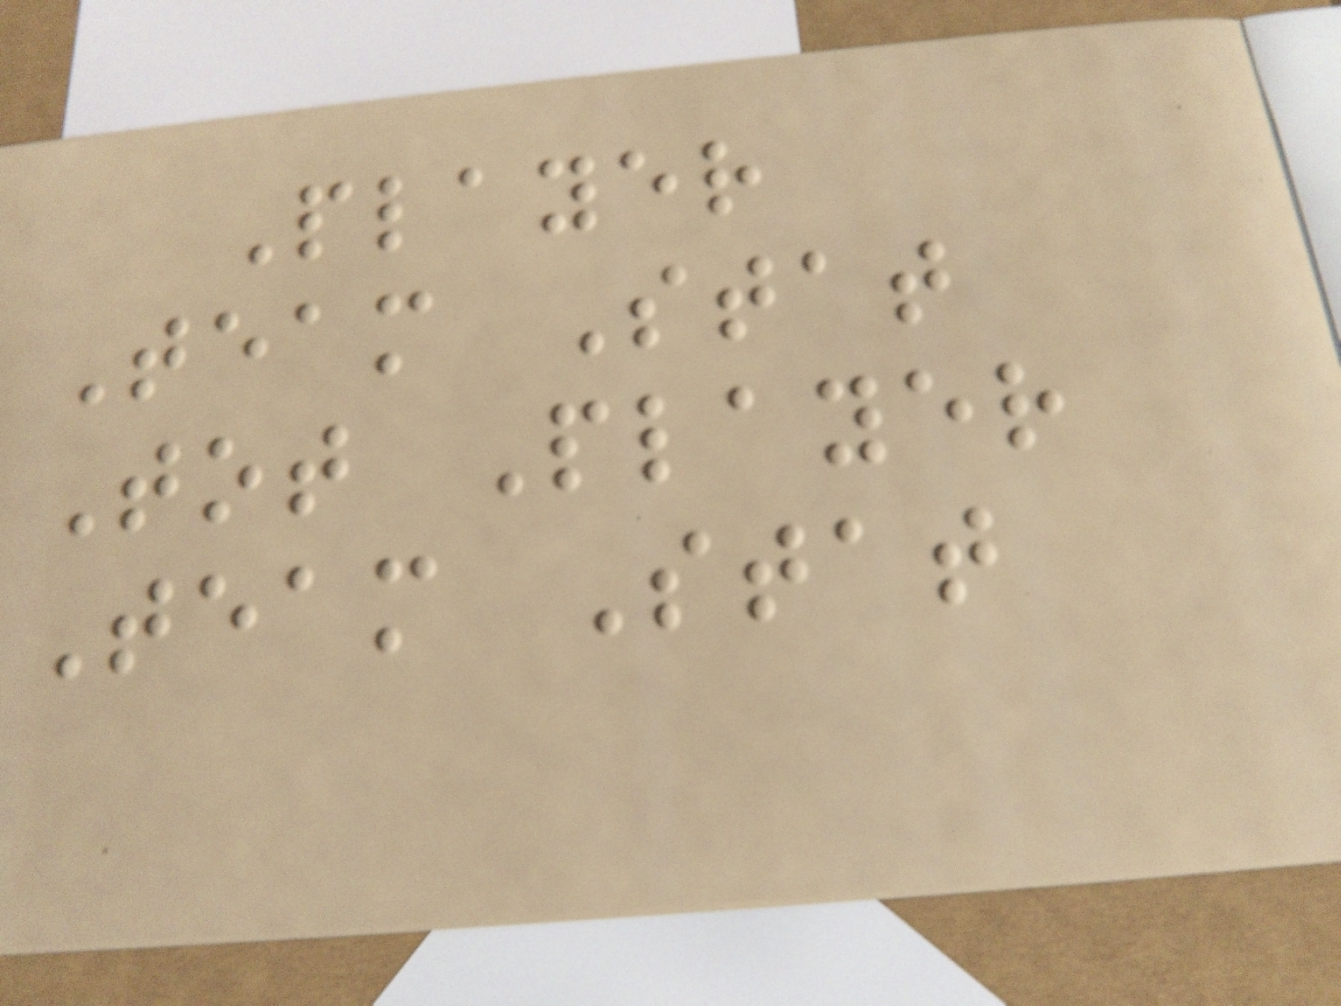Player
Team Stat
Tot Player
Team Stat
